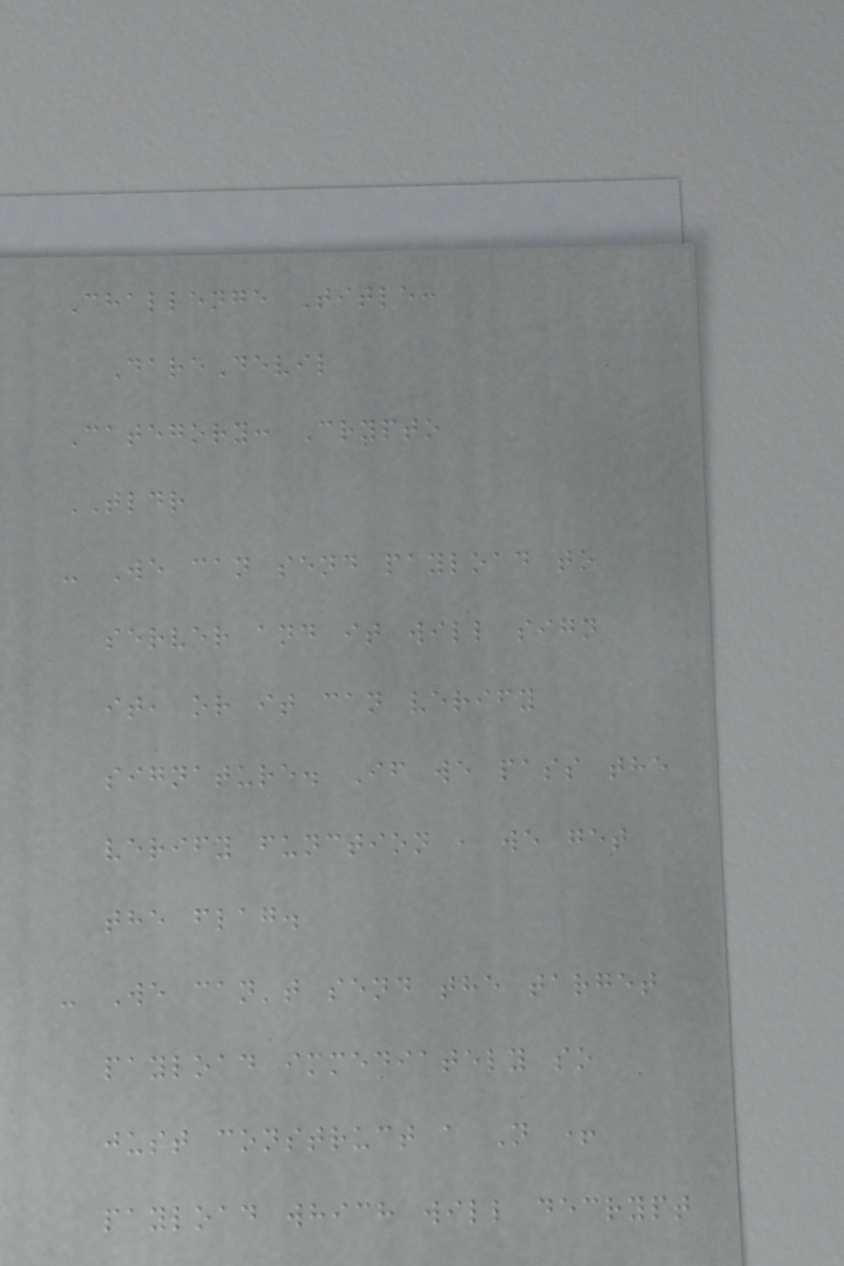Challenge Title:
DareDevil
Category: Crypto
TLDR
- We can send payload to
server and it will sign
it, or it can verify
signature. If we pass the
verify function , we get
the flag.
- We can't send the target
payload immediately so
just construct a N +
payload which will decrypt
